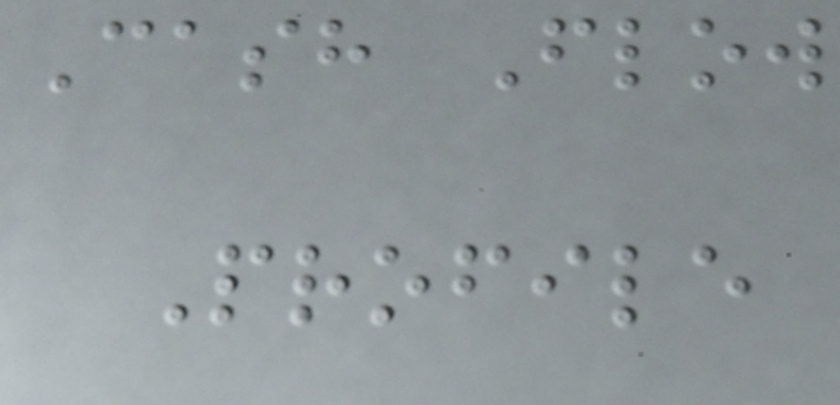Cash Flow
Profile
